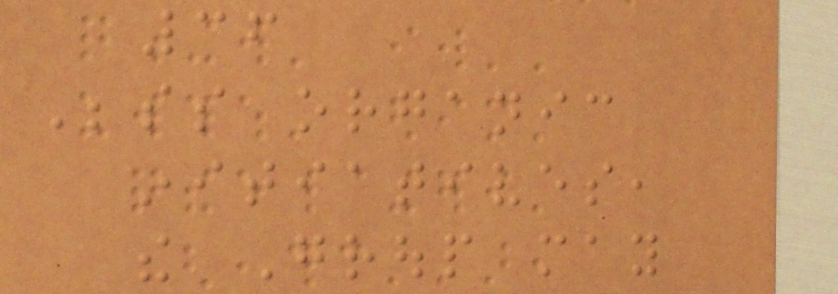36
Besides organic
initiatives,
the Group may
